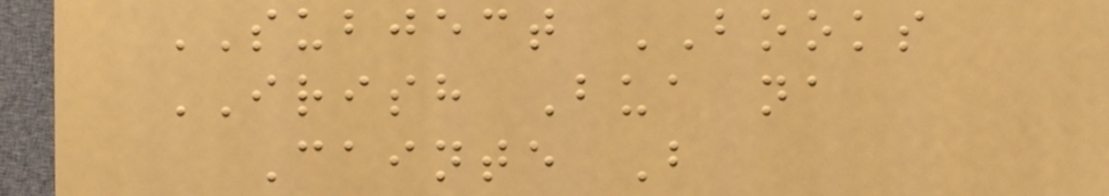SUBJECT BOOKS
IRISH Bua na
Cainte B
